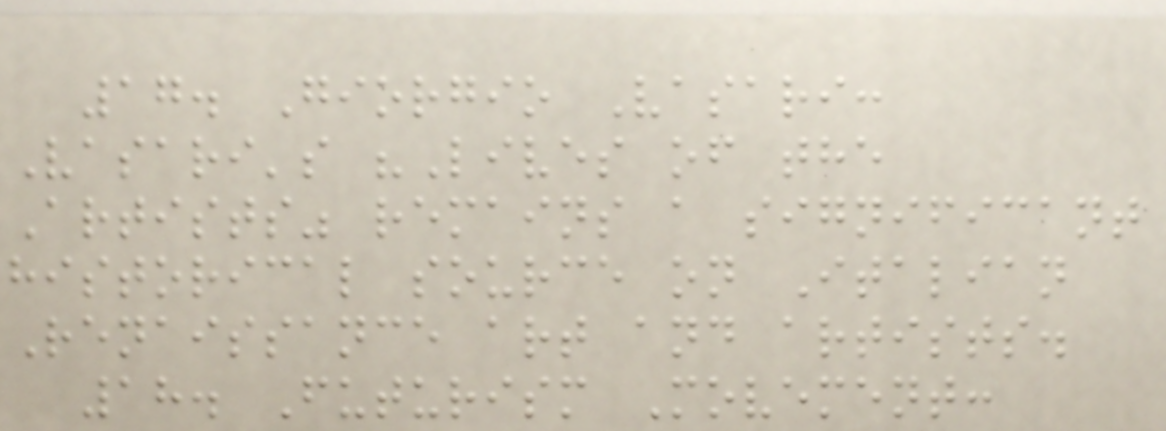17. Giorgio Vasari:
Vasari's "Lives of the
Artists" remains a significant
historical source on Italian
Renaissance art and artists.
18. Futurism Movement:
